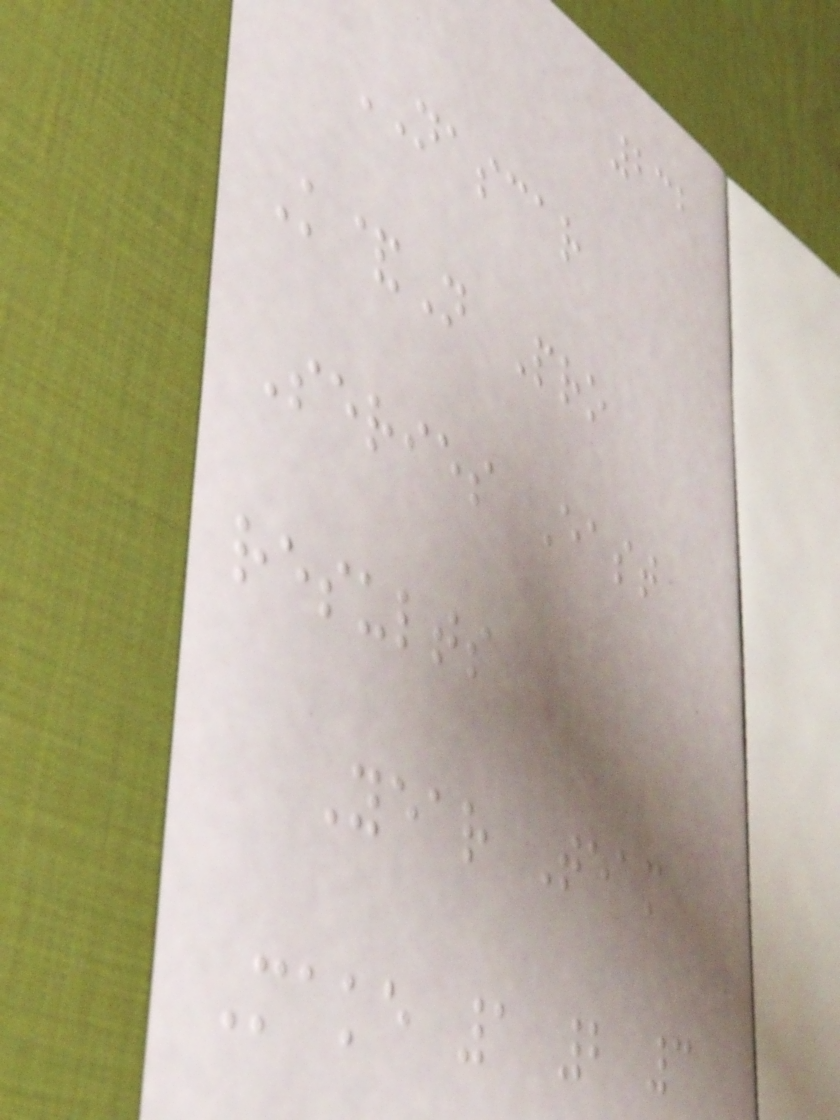232
NASCAR
K&N Pro
Series East
results
Year Team
Make 1 2 3
